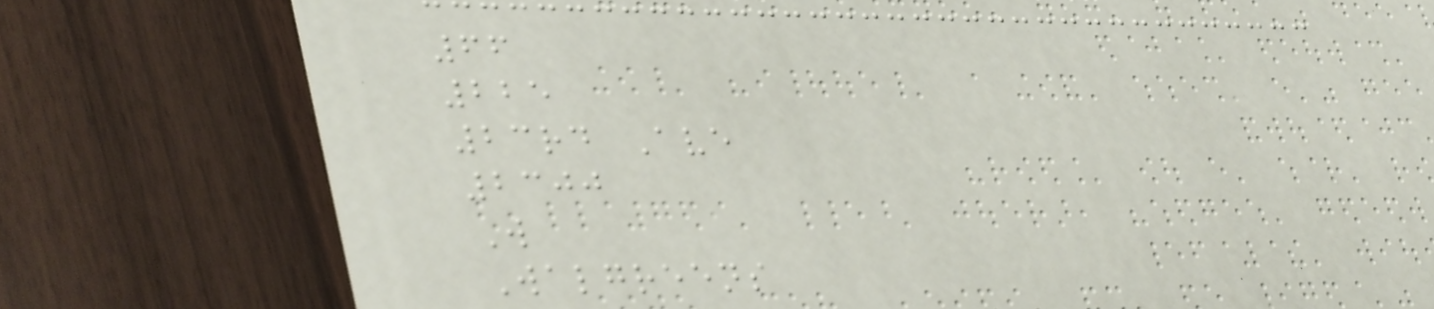66
225
23rd Ave
2300
W
Walgreens
